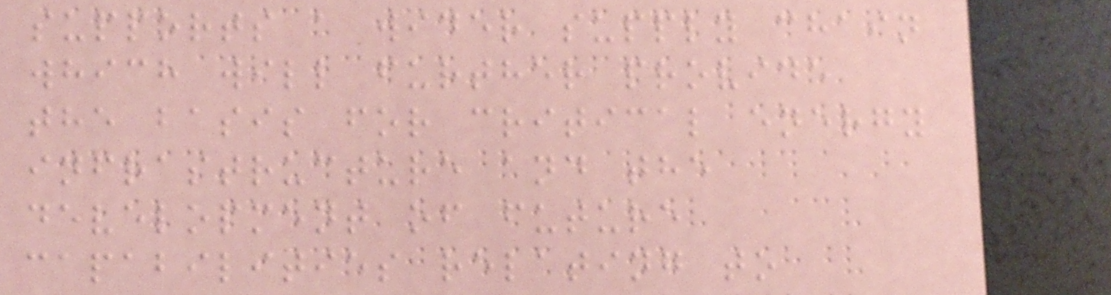supports a wider supply chain
which will further provide
the basis for critical energy
infrastructure and the
development of future
capabilities relating to
